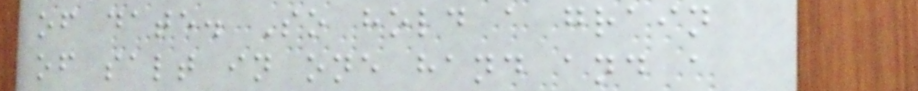of date. So hold a grain
of salt in one hand and a
